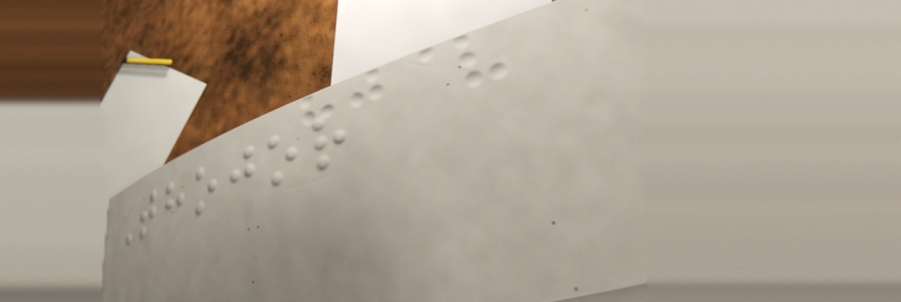Thojor
